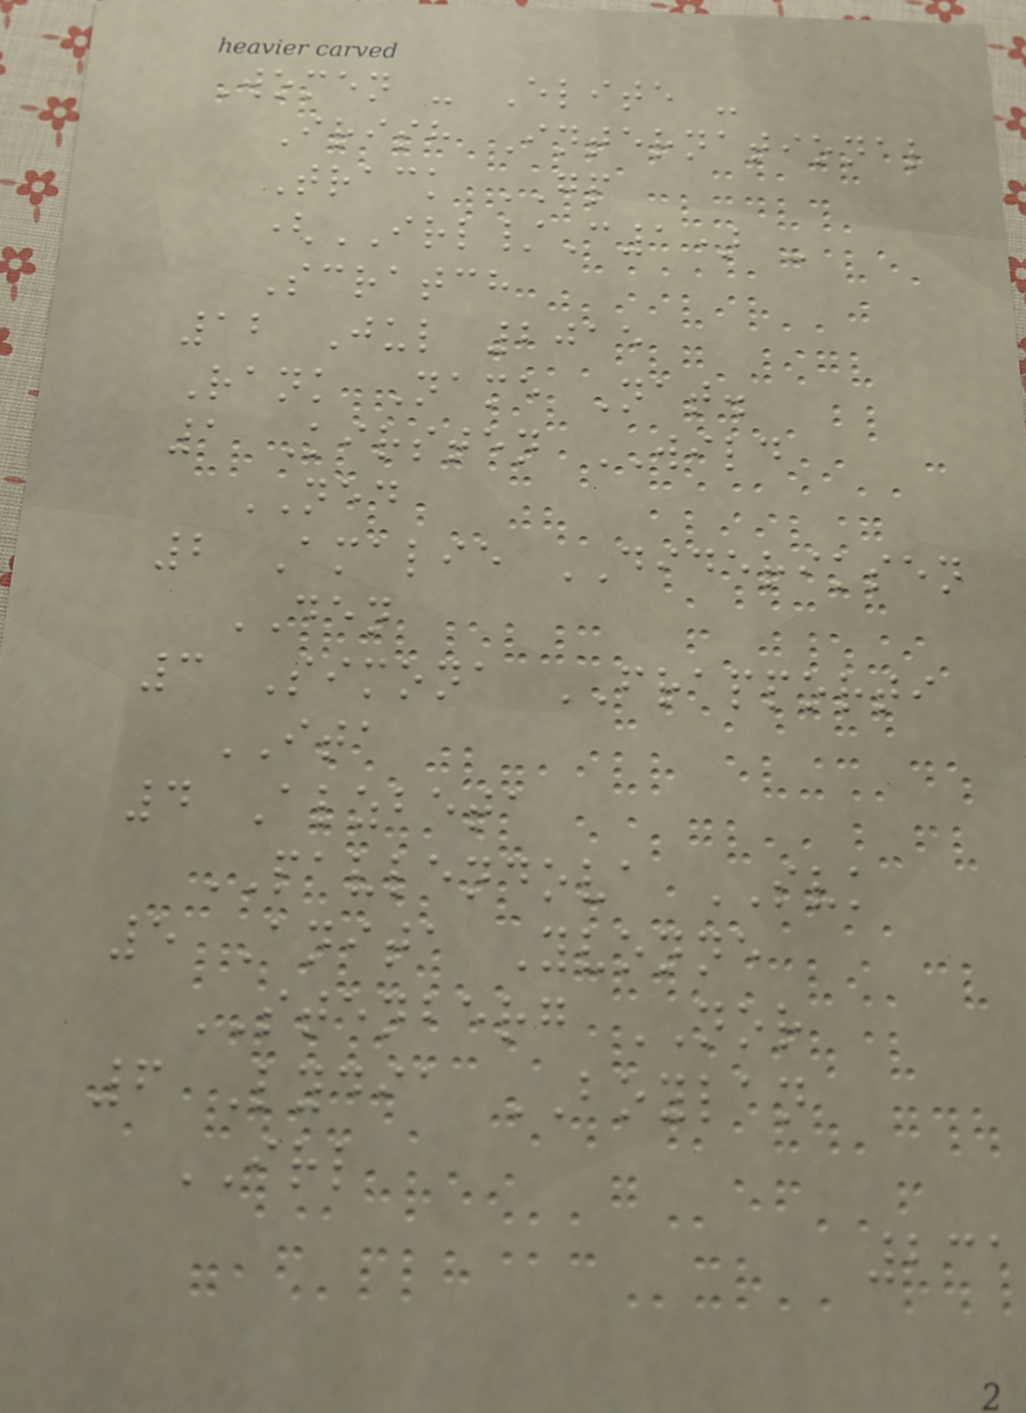Women - Elite -
Irish International
Track GP
(IRL/C1) -
Scratch
12 Jul 2015
Rank Name Nat.
1 Kirsten WILD
NED
2 Amalie DIDERIKSEN
DEN
3 Simona FRAPPORTI
ITA
4 Alzbeta
PAVLENDOVA SVK
5 Anita Yvonne
STENBERG NOR
6 Lydia BOYLAN
IRL
231
